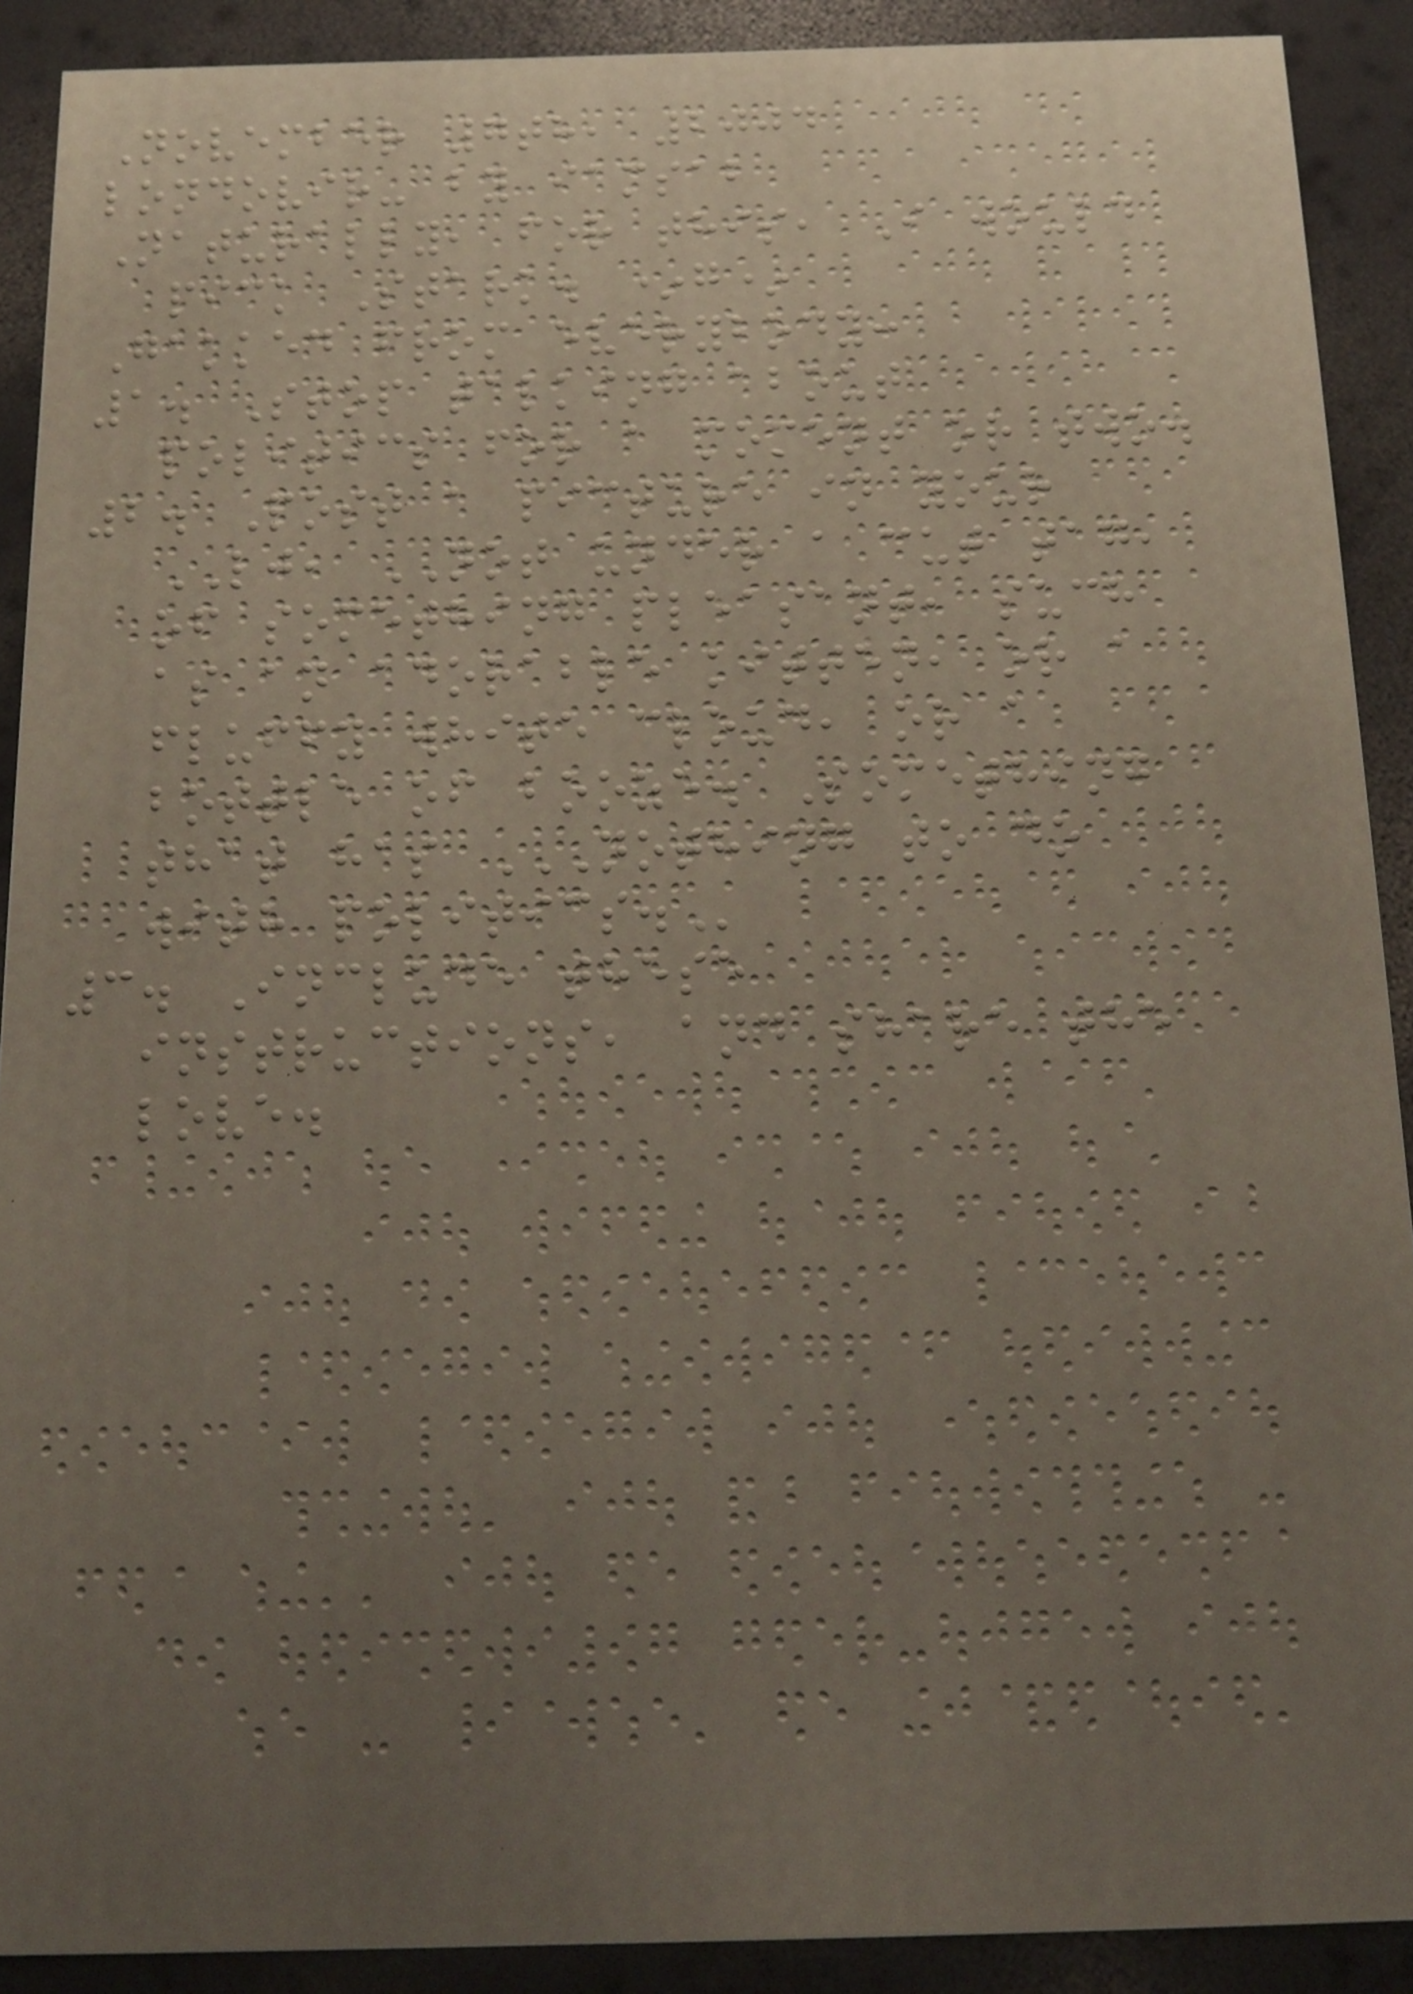November 7th, 2004
londovir- by iamsab
Naturally, for this, I would
pick Stark. *g*
Gakked from everybody:
1. Stop talking about
politics for a moment or two.
2. Post a picture in your
LJ, NOT under a cut tag,
of something pleasant, such
as an adorable kitten, or a
fluffy white cloud, or a
bottle of booze. Something
that has NOTHING TO DO
WITH POLITICS.
3. Include these
instructions, and share the
love.
